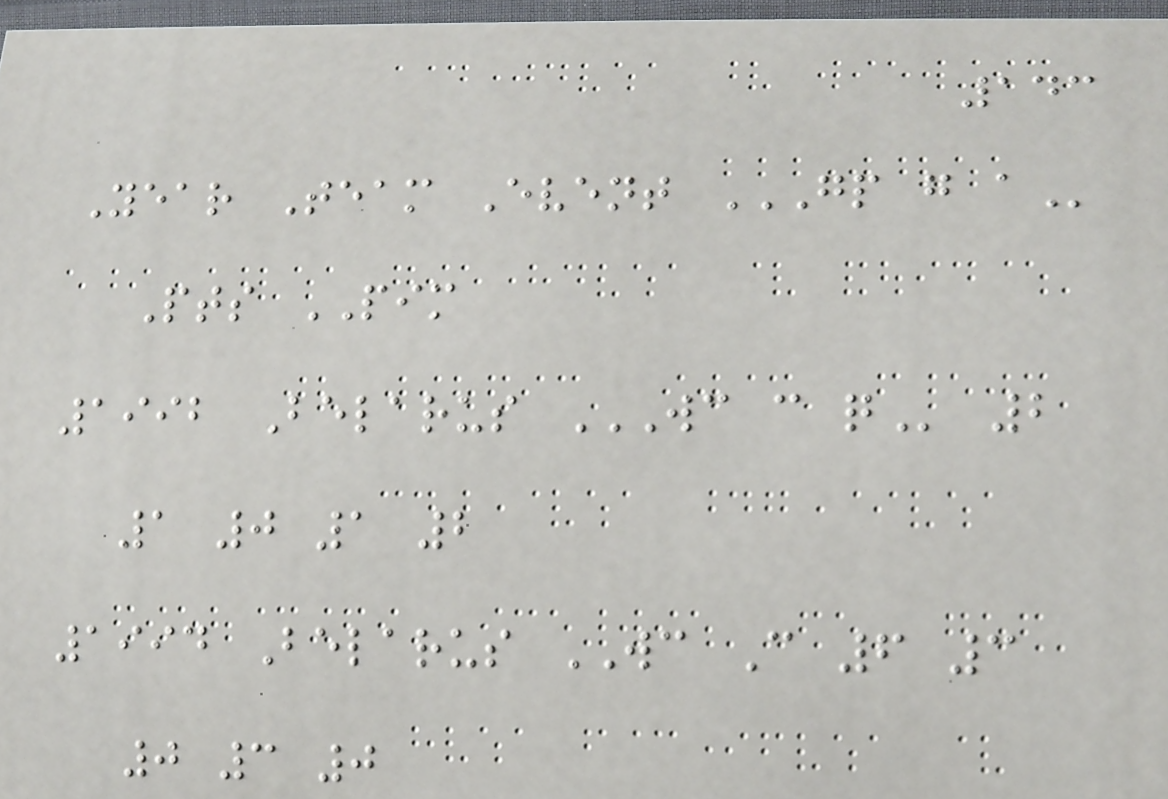143
Year Team Event GP G A
Pts PIM
1992 Belarus WC C Q 2
1 0 1 2
1994 Belarus WC C 6 3
0 3 0
